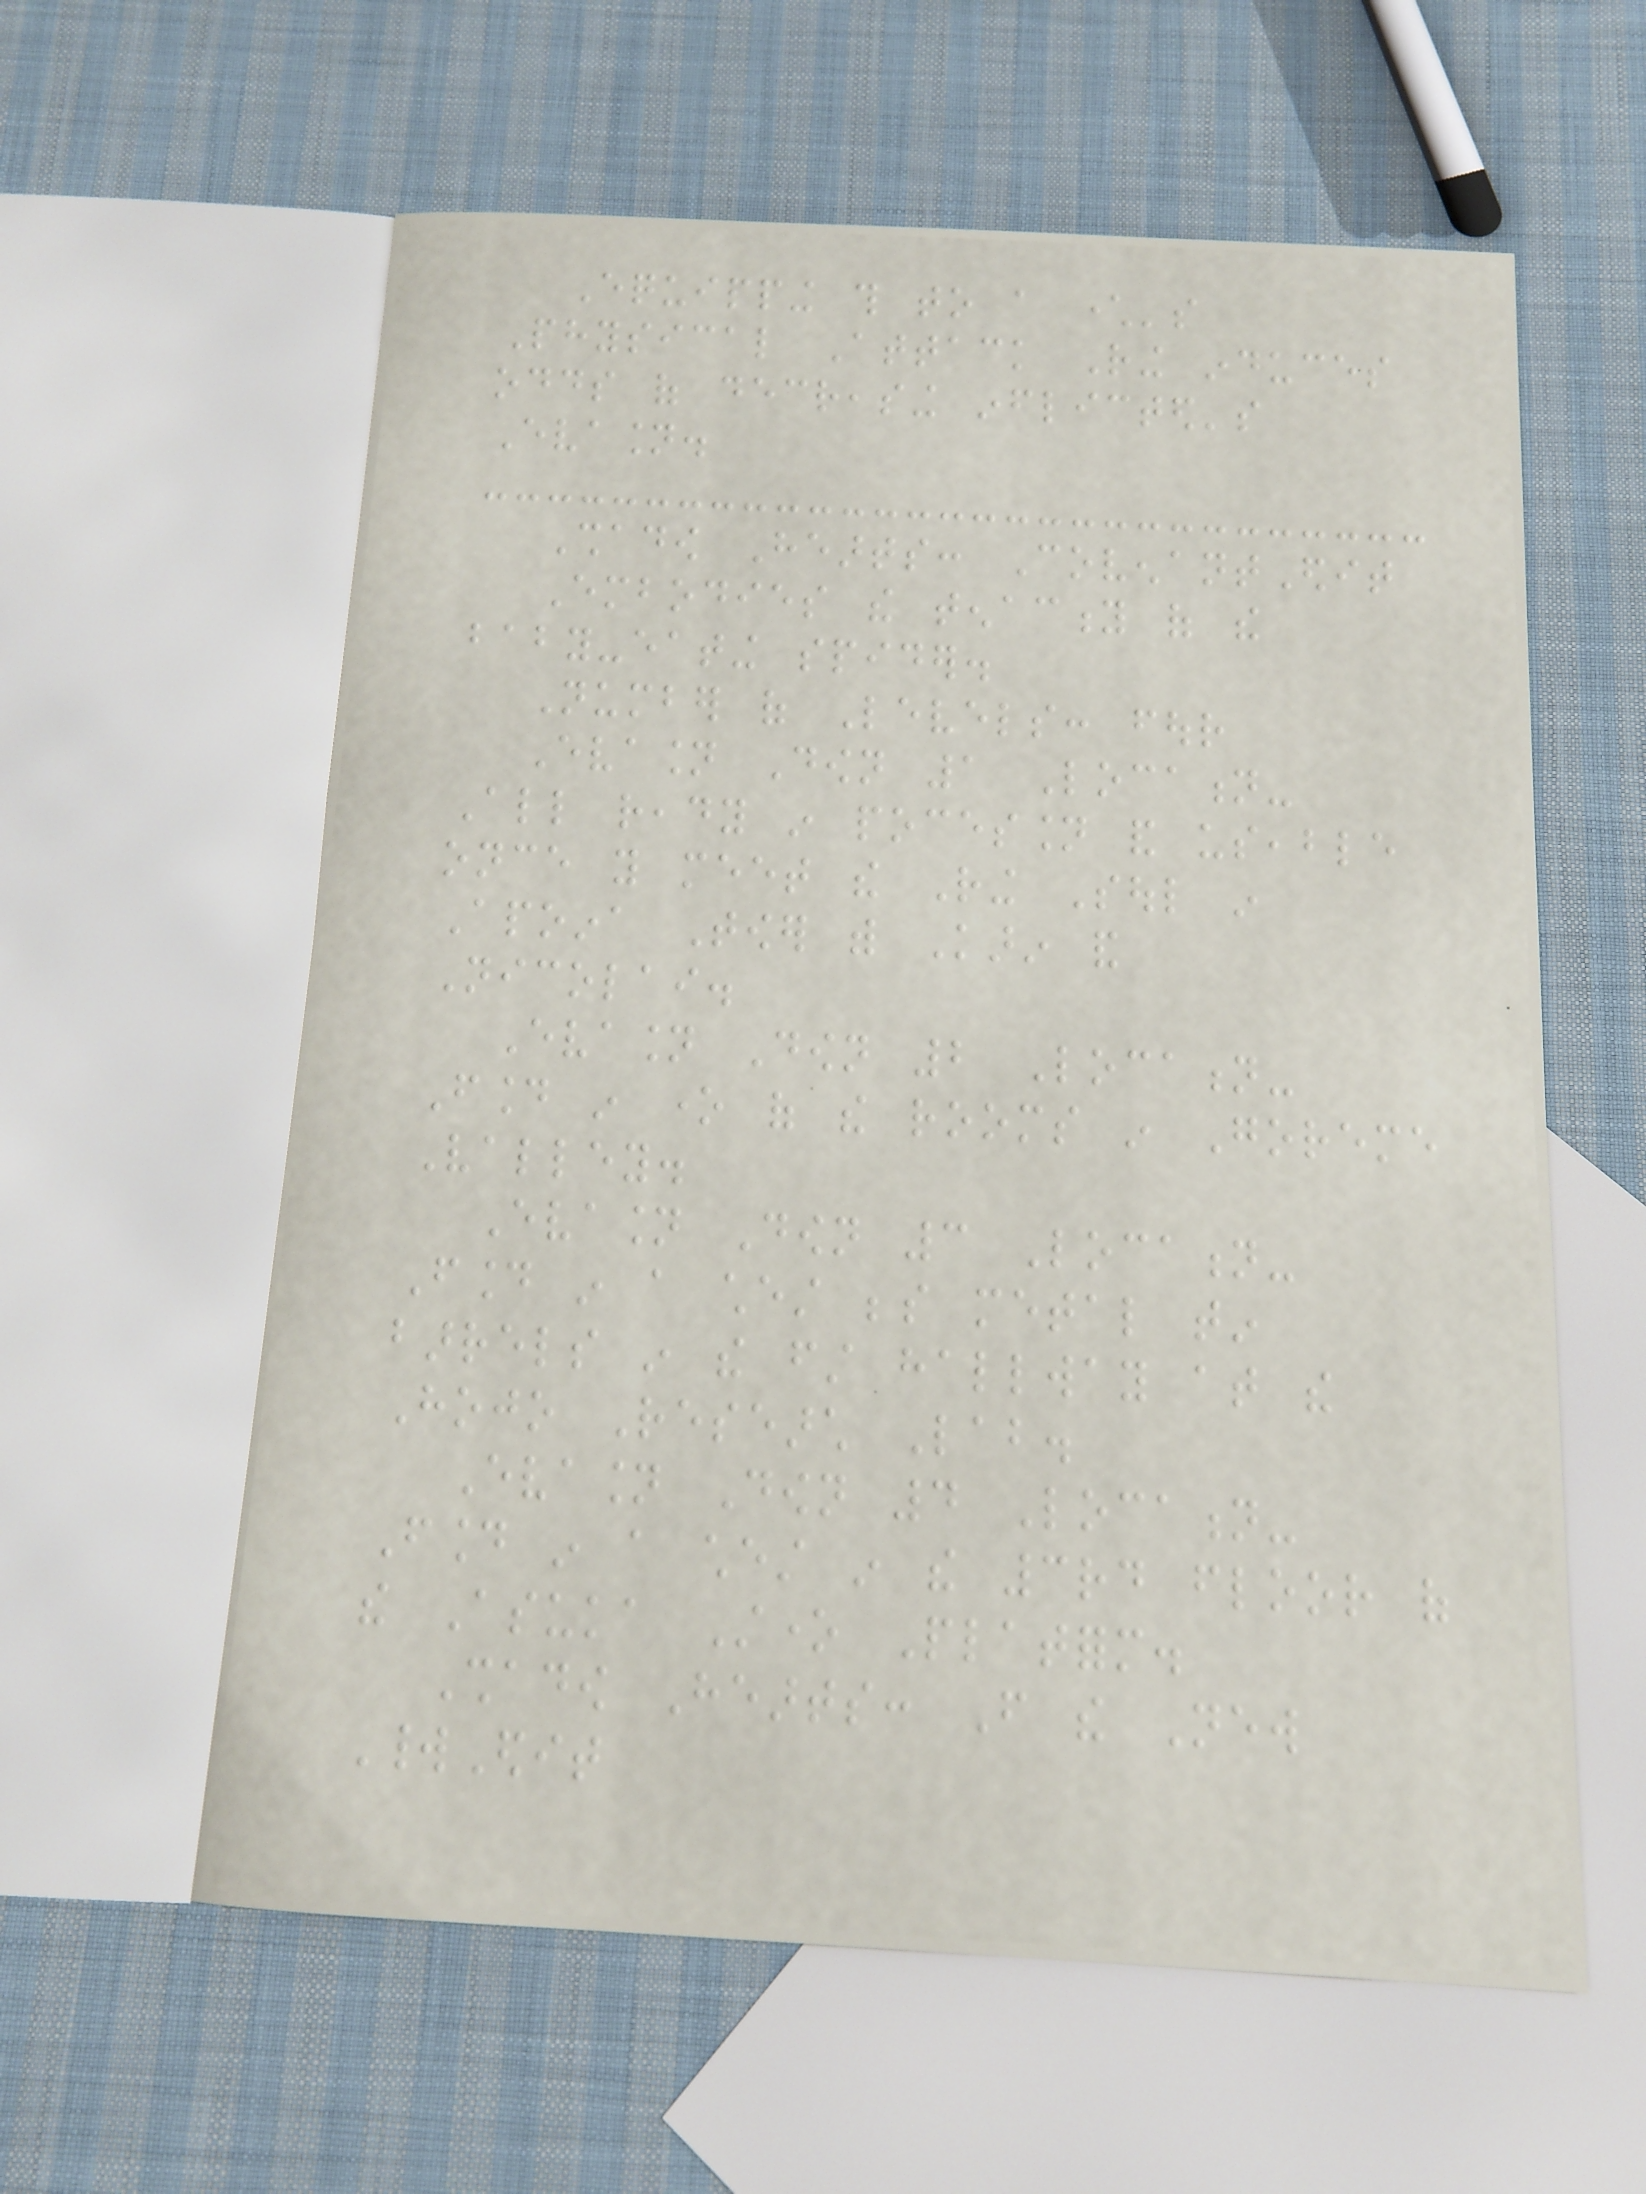Equipping this to a character's
Physical Attack Ring induces
odds of decreasing inflicted's
Evasion.
Shadow Hearts: CovenantEdit
Embodies the tenacity of the
baby-eating spider.
Number of Levels: four
Evasion Down 1 Location-
All ready in pocession and useable
once you meet the Ring Soul in
Apoina Tower with Karin and
Nicolai.
Evasion Down 2 Location-
Found in one of the rooms in Goreme
Valley.
Evasion Down 3 Location-
Found in a chest beside metal tin
barrels in the first hallway at the
Hojo Research Lab.
Evasion Down 4 Location-
Found in a chest in the 3rd floor of
the Asuka Stone Platform.
Shadow Hearts: From the New
WorldEdit
